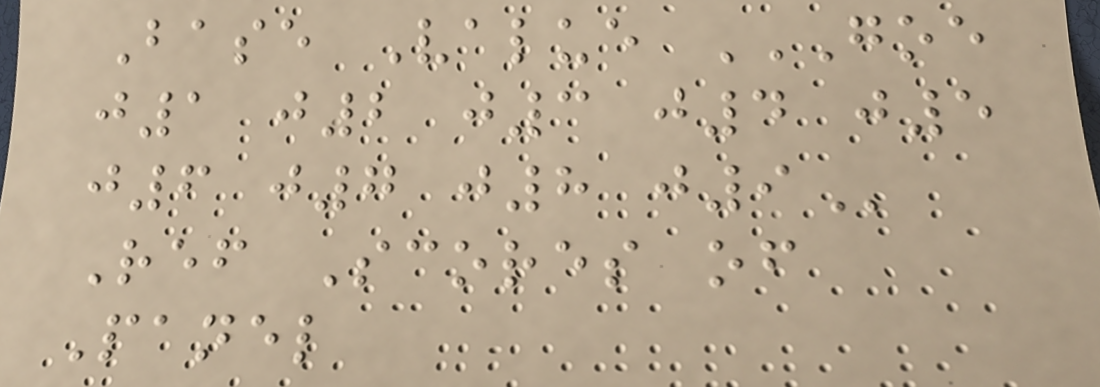Base Value GOE
J1 J2 J3 J4 J5
J6 J7 J8 J9
Ref Scores of
Panel
